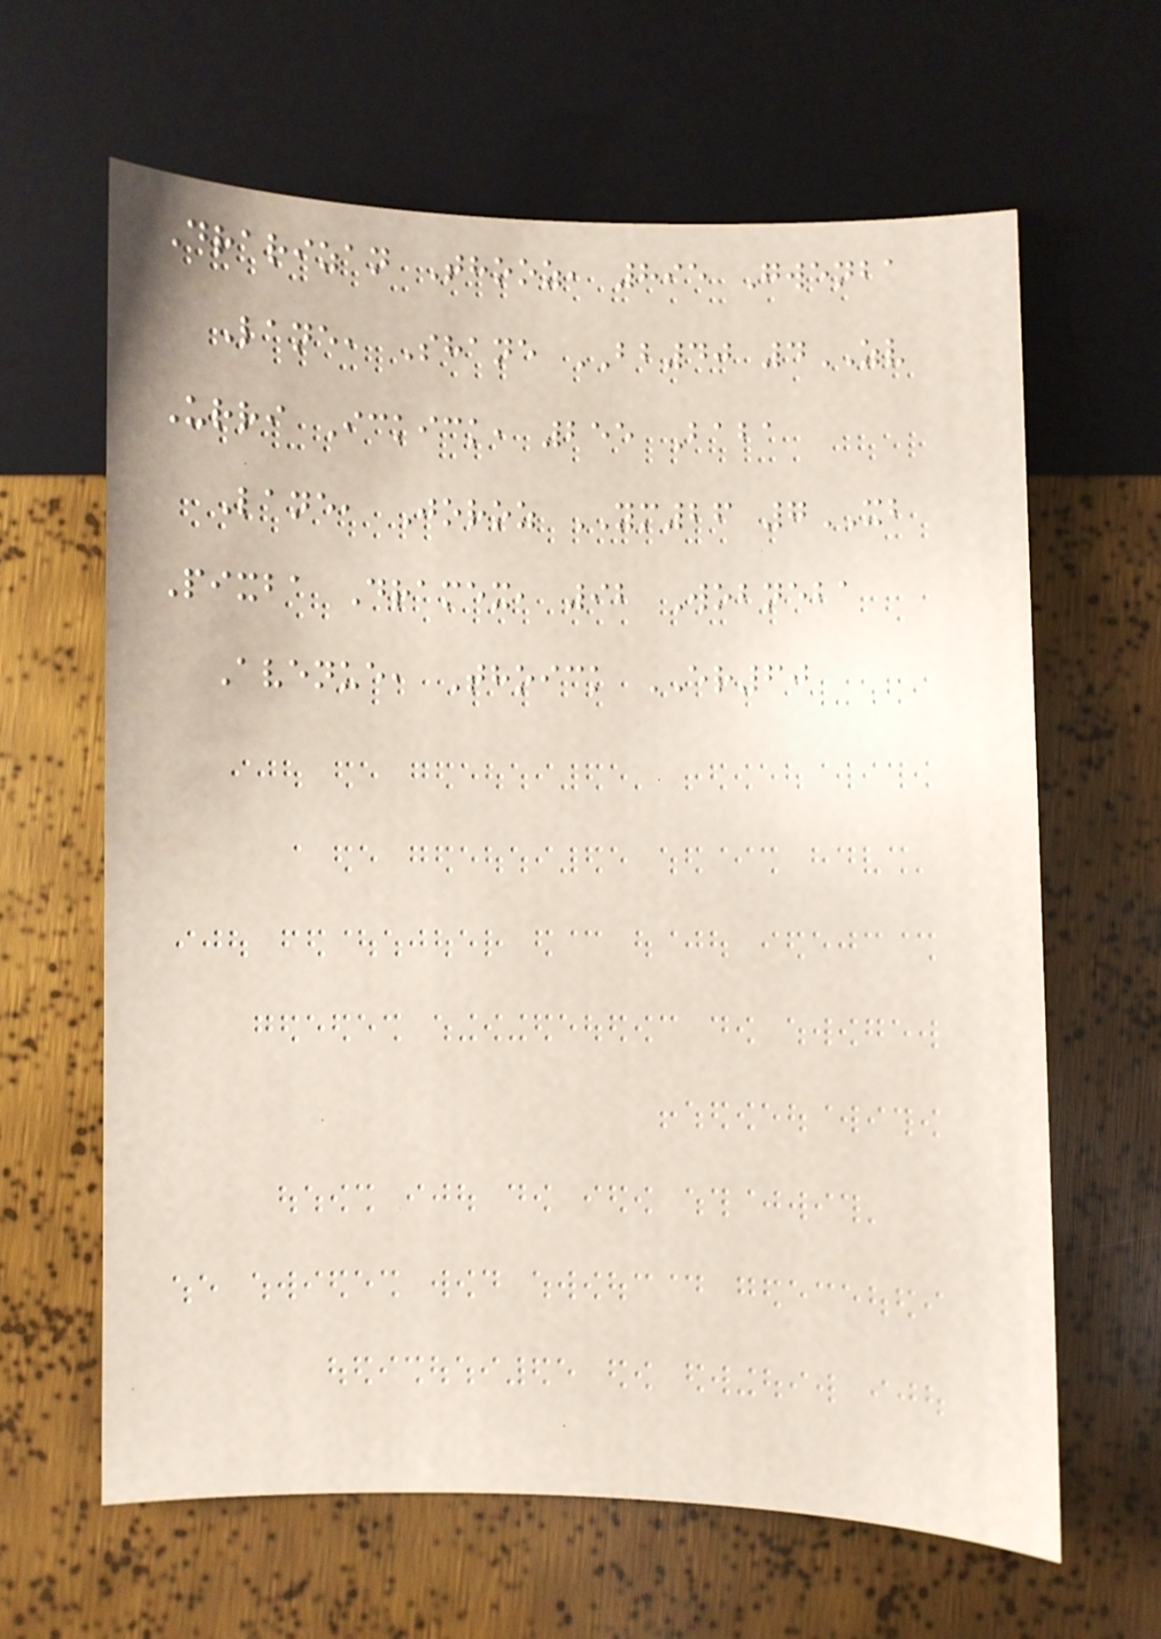Drarizan Thooz, 895 Gwenba
Lane, Shane BB40 4ZV
Urri Ickick, 255 Baba
Lane, Joroz YM26 7XB
Pixba Dramex, 92 Wobneba
Avenue, Thoick ER60
